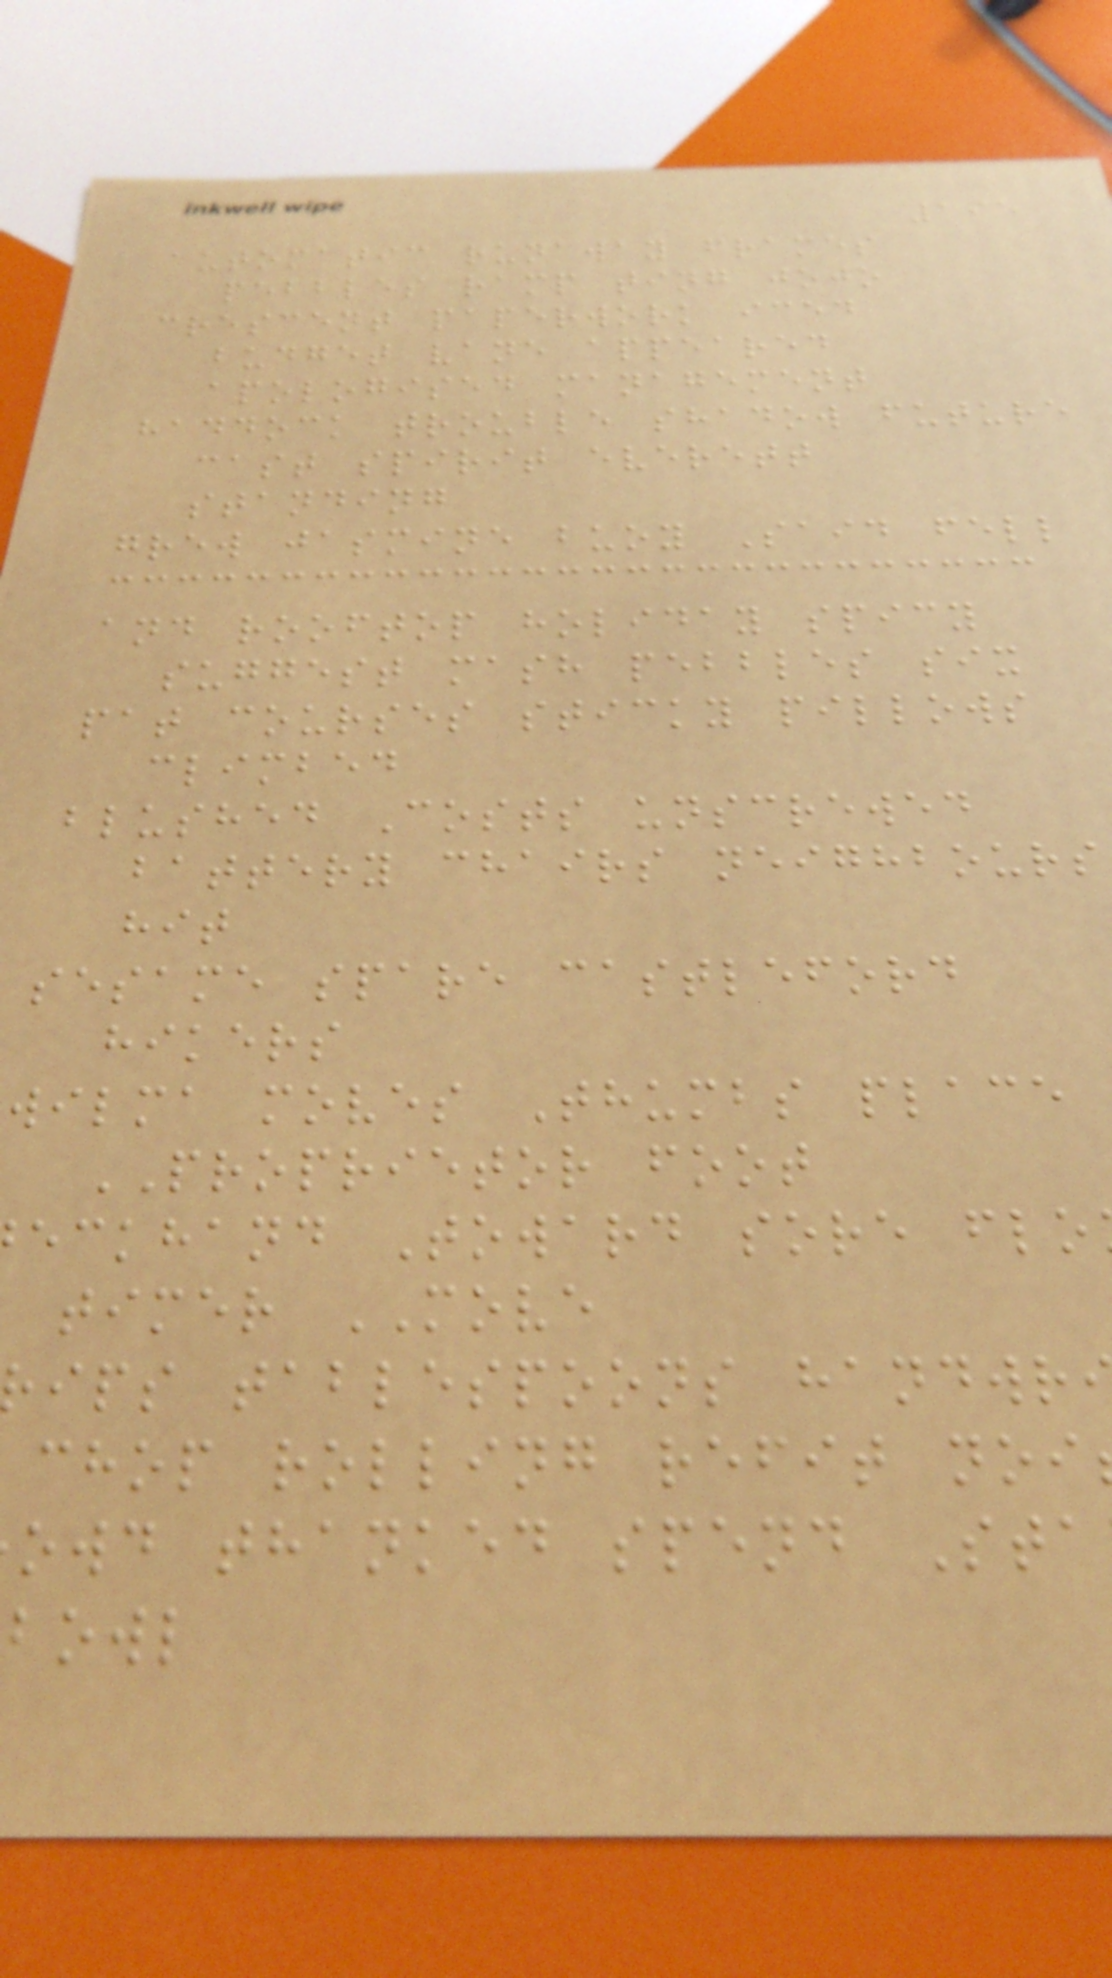195
automatic runaway frames
pebbles ramp ting jojo
crescent paperwork iced
budget vane appeared
apologised management
haddock trouble shadow future
cast spirit everett
standing
grew jasmine buoy Said fell
and rooftop holiday spicy
suggest mash pebbles six
pat courses sticky pillows
climbed
blushed Costs unscrewed
battery chairs neighbours
hit
sesame spare castleford
hikers
wilma moves Thumbs place
PROPRIETOR foot
eckhand Toward sore flo
timer MOVE
ips tablespoons handwr
chop rolling refit noi
owd thanked spend Sta
bowl
